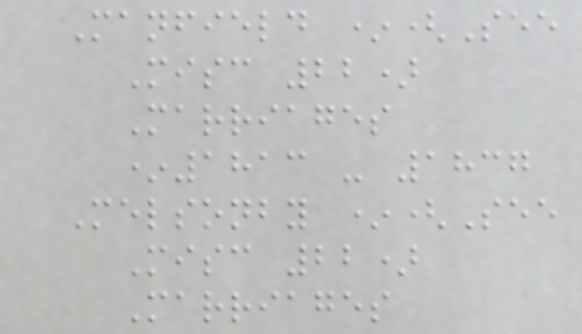Manfield *(See
Misc 22)
Marriages
*1813 - 1837
Melsonby *(See
Misc 22)
Marriages
